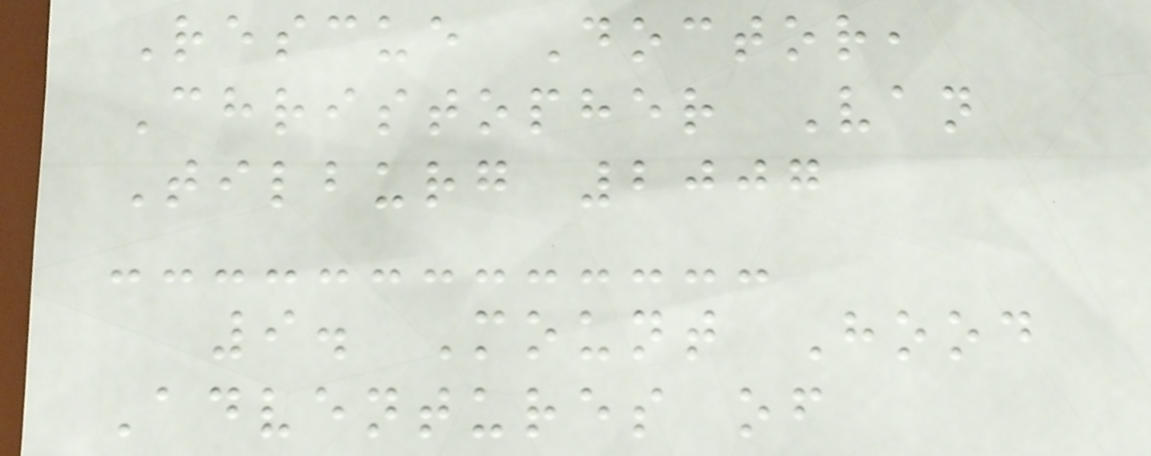Rescue Doctor,
Christopher Van
Tilburg 2007
9. Mount Hood
Adventures of
